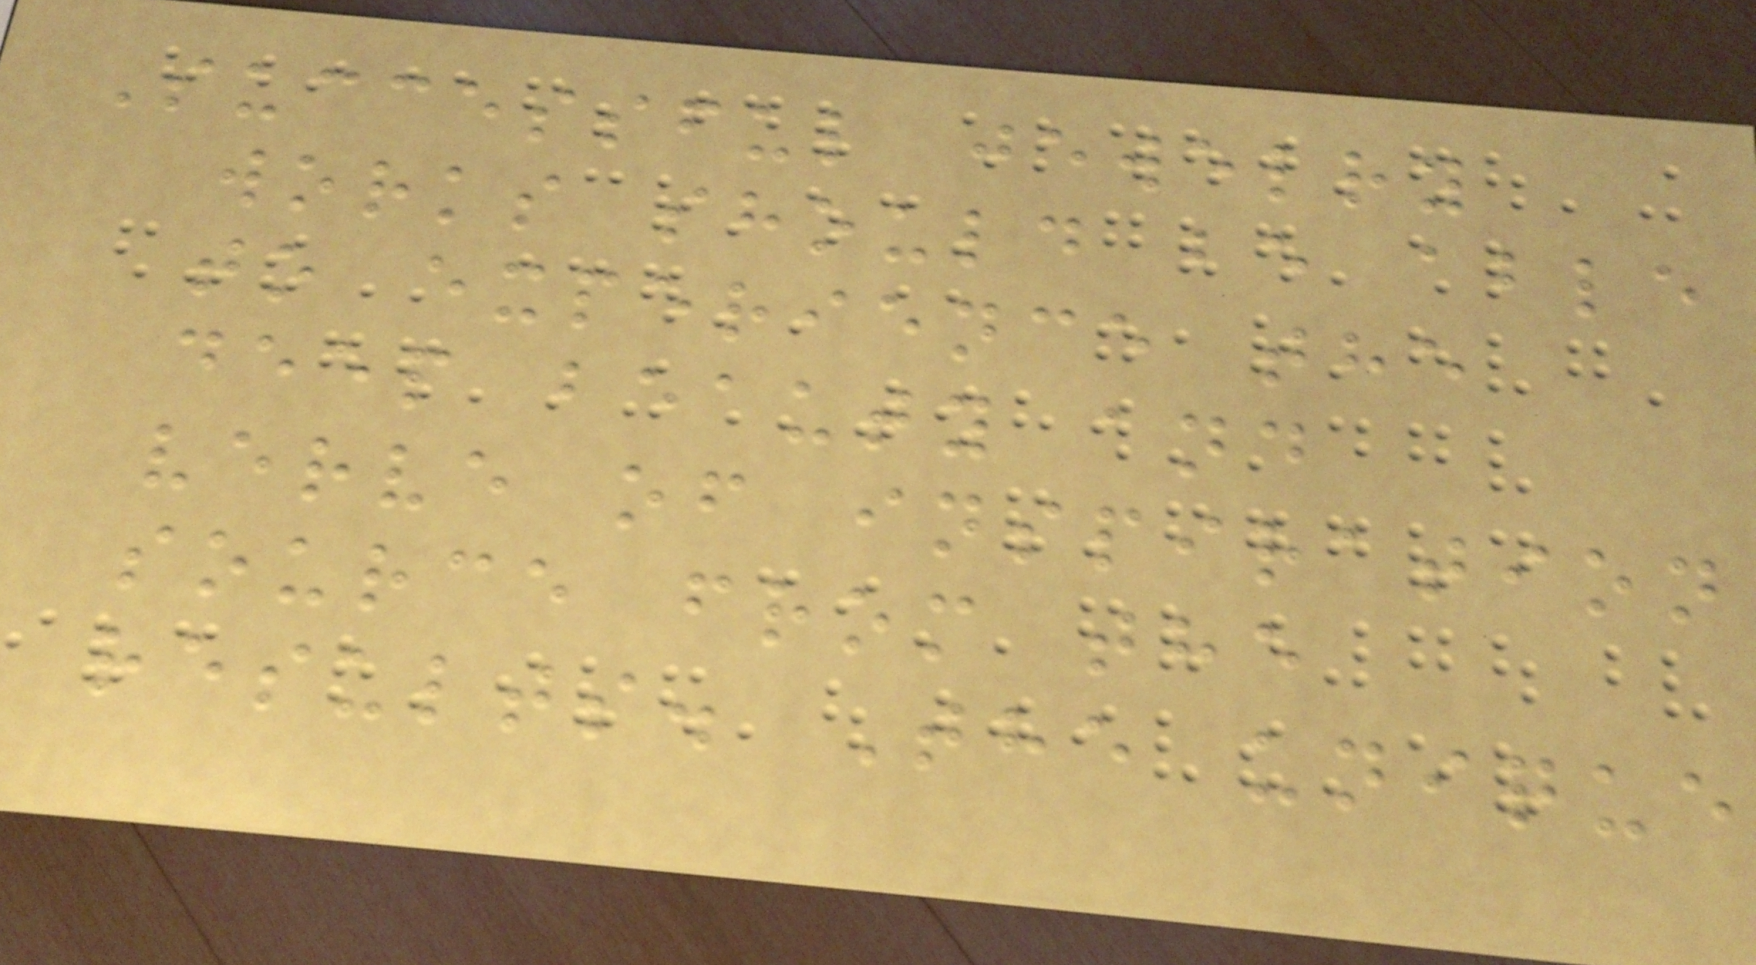Successful jewelry
works should be able
to experience the
deep beauty and
verve of inspiration
source from the
results. The unique
